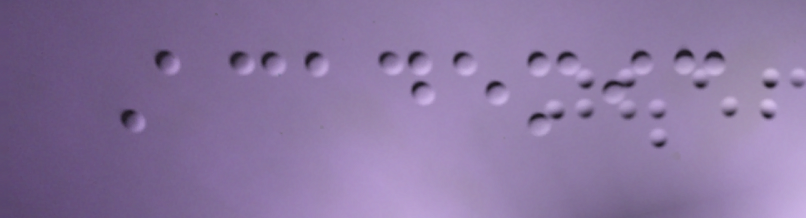Academic
